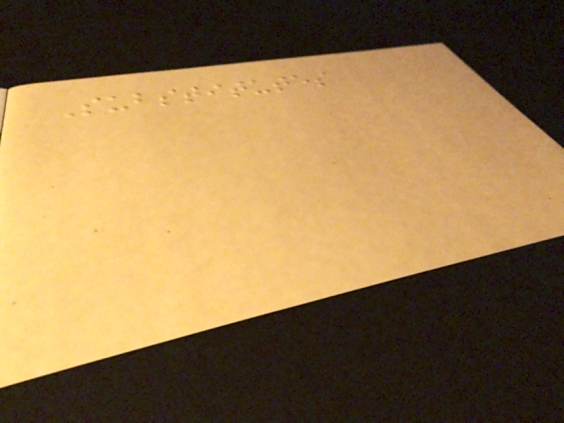Substitutes
